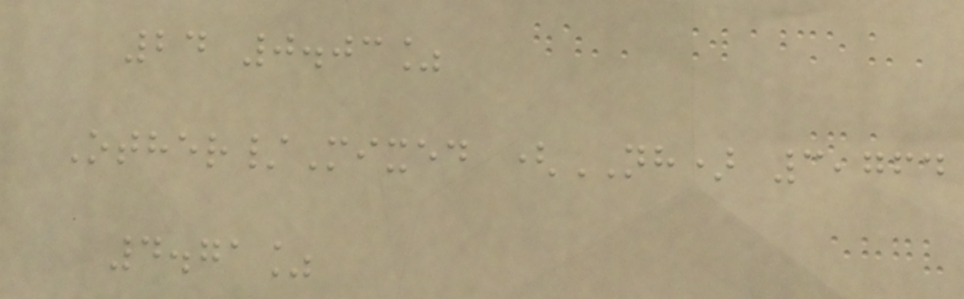24 0.03%
Other/Mixed (NH) 3,764
4.71%
